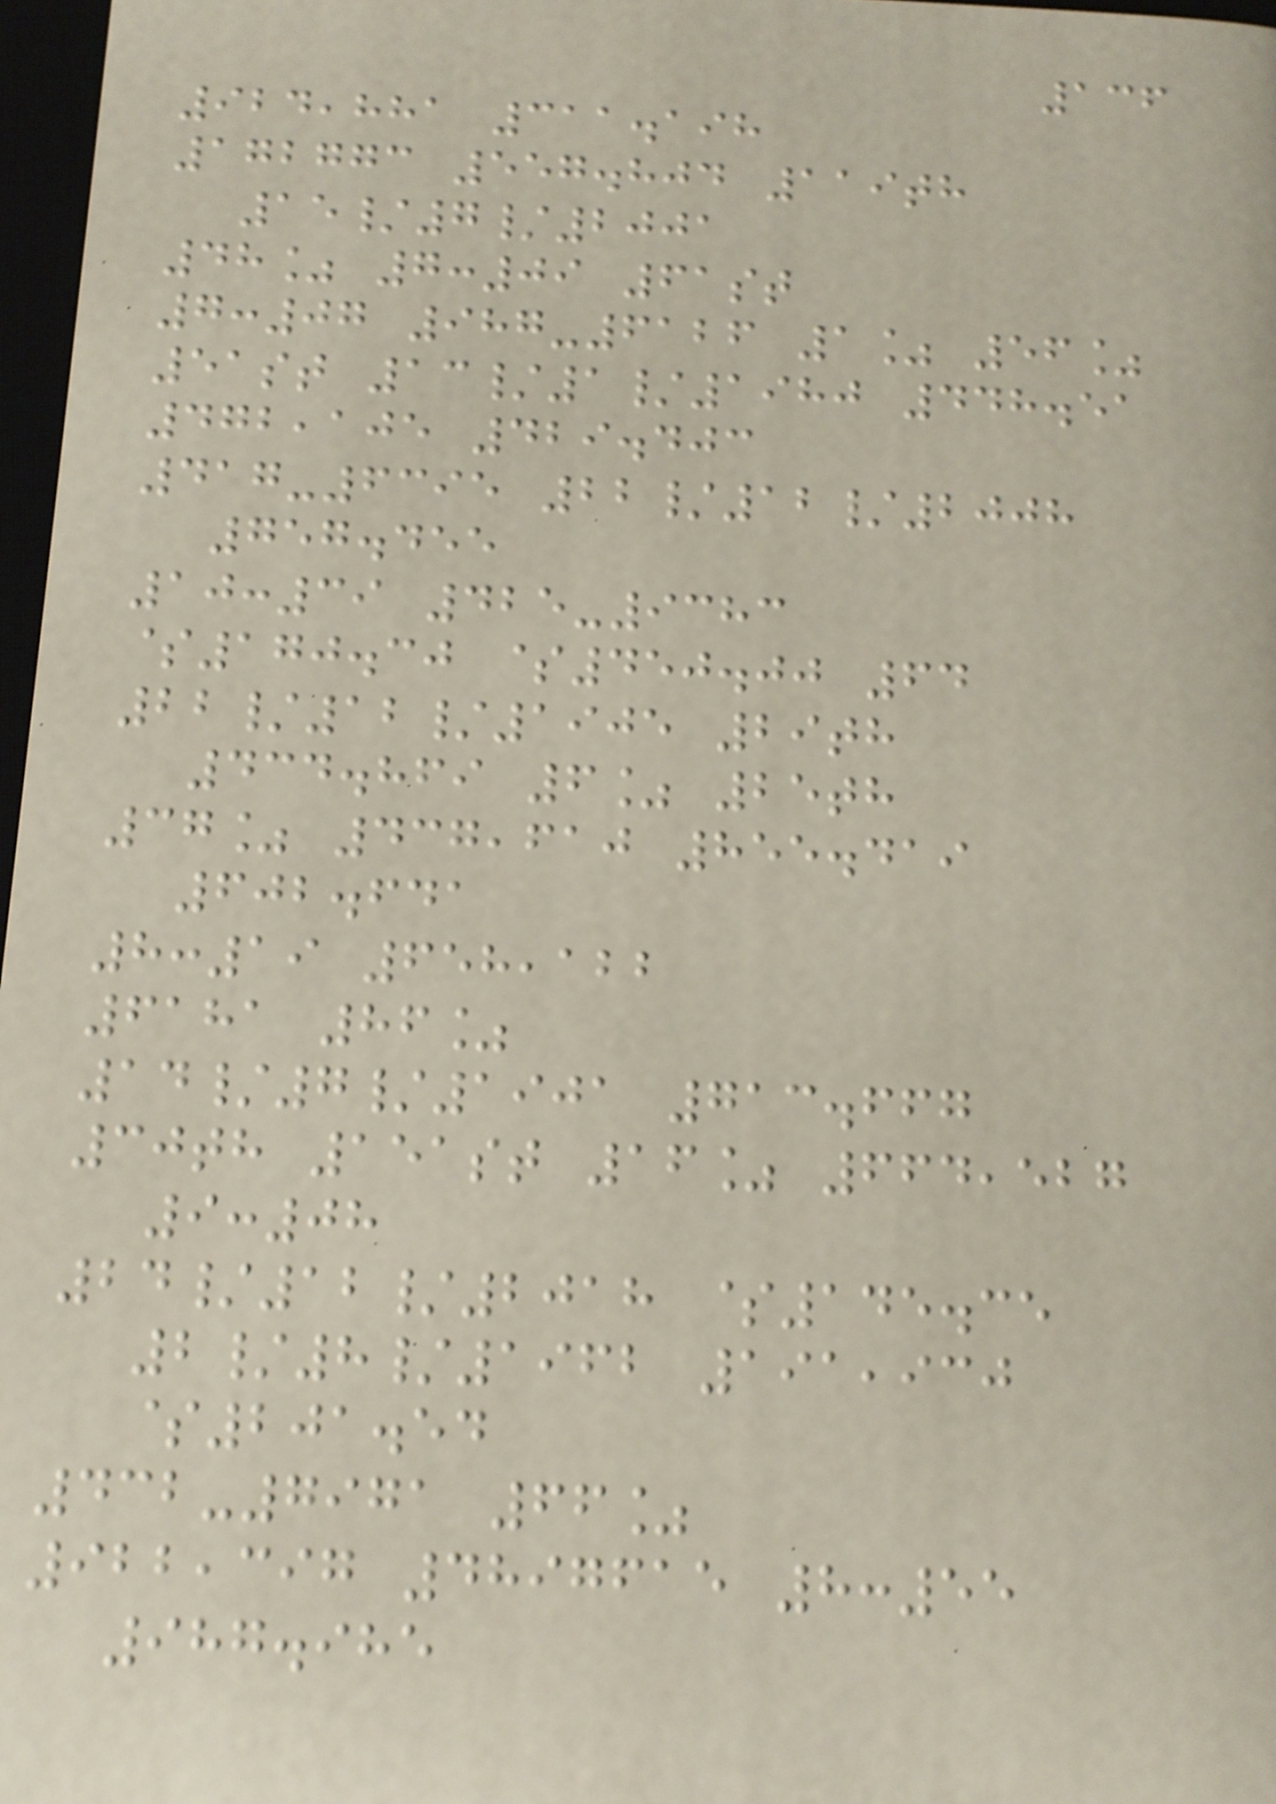136
924,881 311.198
172773 557.804 119th
15/7/2001
48% 7:09 61st
7:07 987-6126 1% 56%
51st 13/1/1980 448.51
472,105 429.403
417-6395 22/12/2008
757.455
10:39 425-9383
$170.30 $450.00 64
22/12/1905 29th
434.869 6% 25th
37% 437,610 855.419
602.641
8:19 658,122
6181 86%
14/7/1901 713.667
30th 151st 16% 664,527
9:08
24/12/2018 $145.35
2/8/1962 191,930
$201.54
432-7971 66%
922,397 4897615 8:55
987.985
